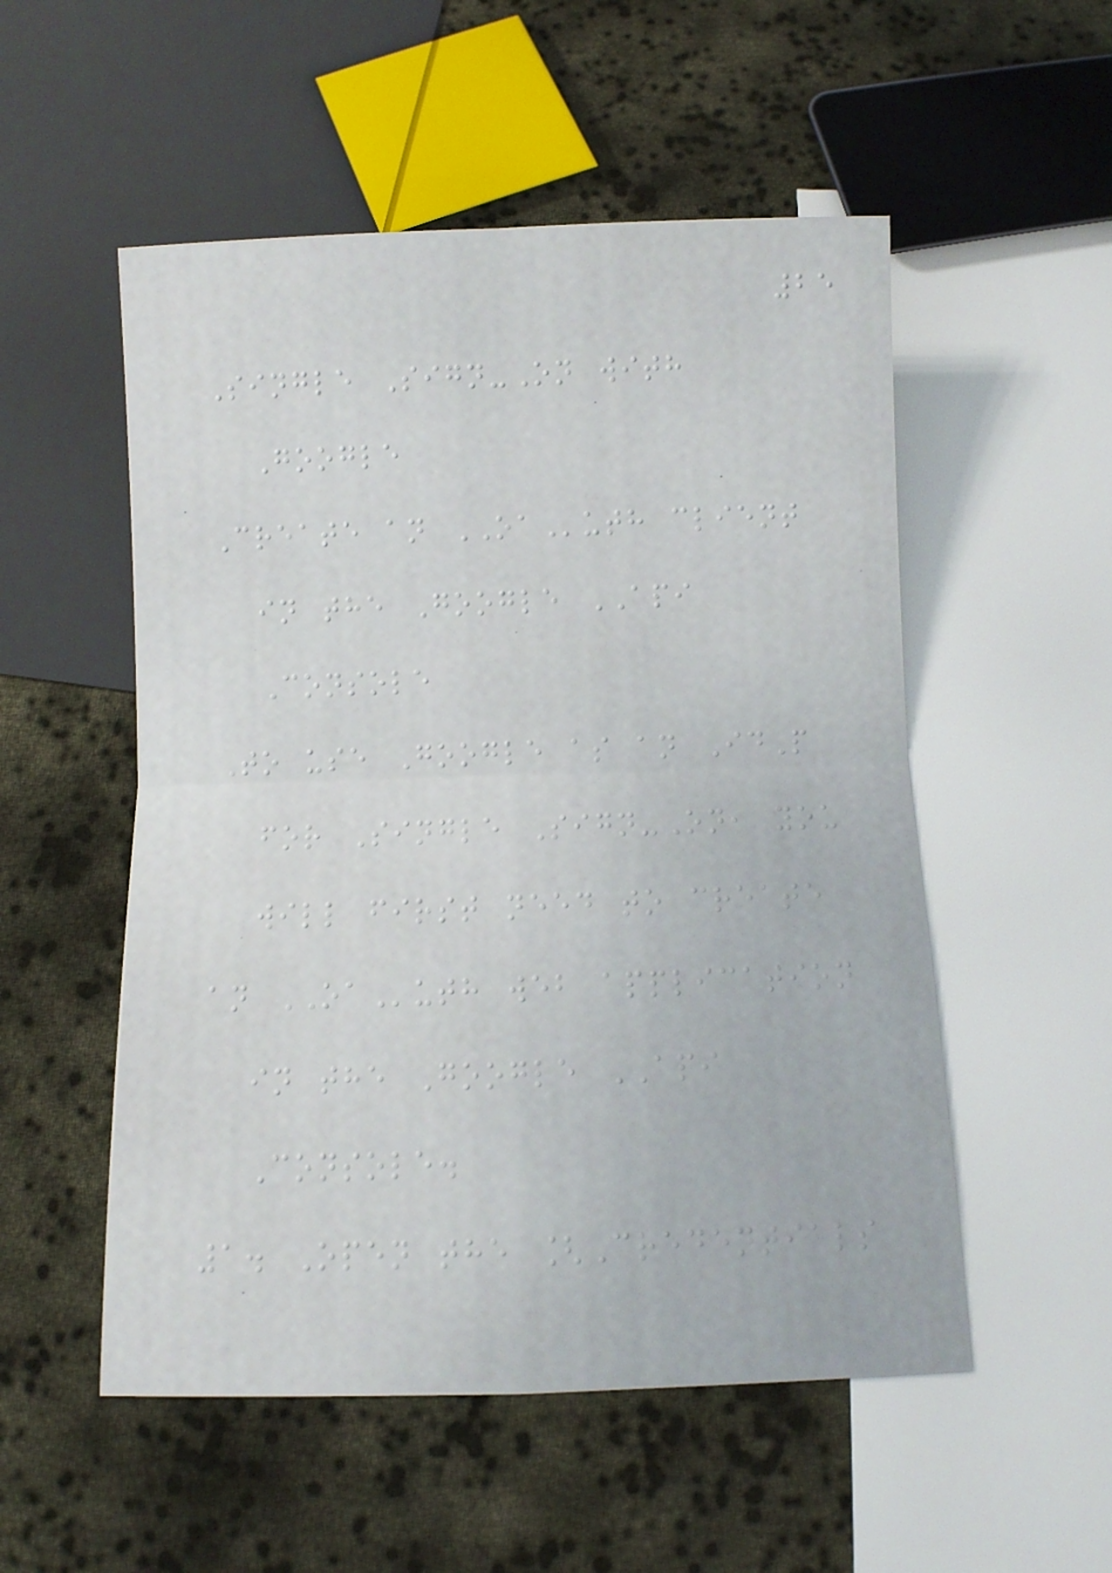25
Single Sign-On with
Google
Create an OAuth client
in the Google API
Console
To use Google as an IdP
for Single Sign-On, you
will first need to create
an OAuth web application
in the Google API
Console.
1. Open the [Credentials
